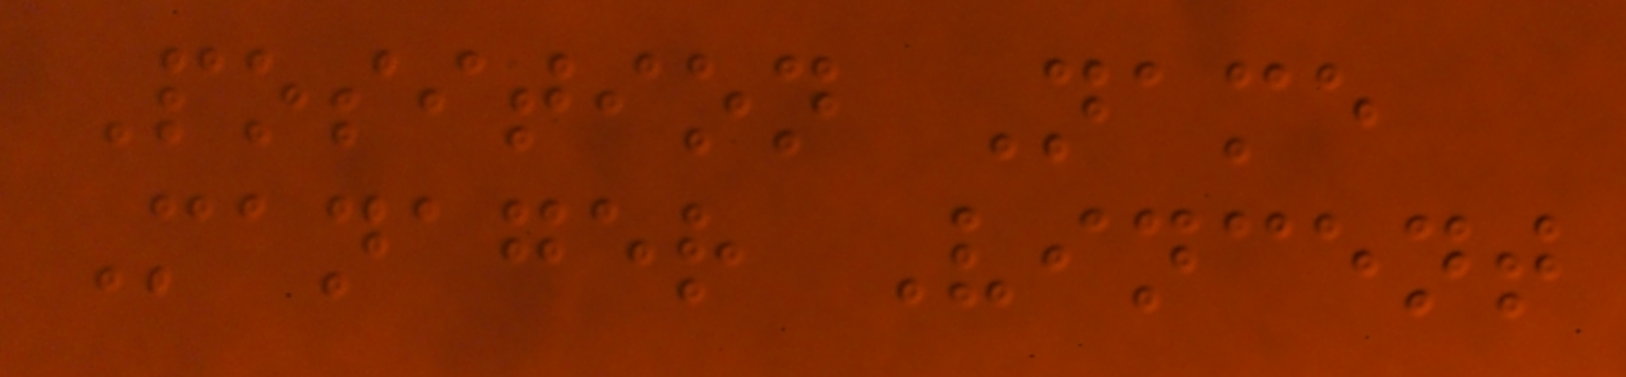Position Name
Manager Vincent
